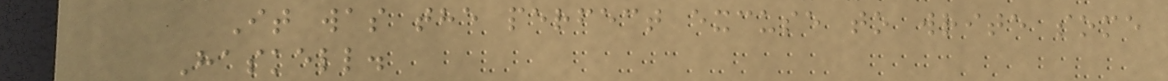It was the perfect excuse to write some
Haskell.
